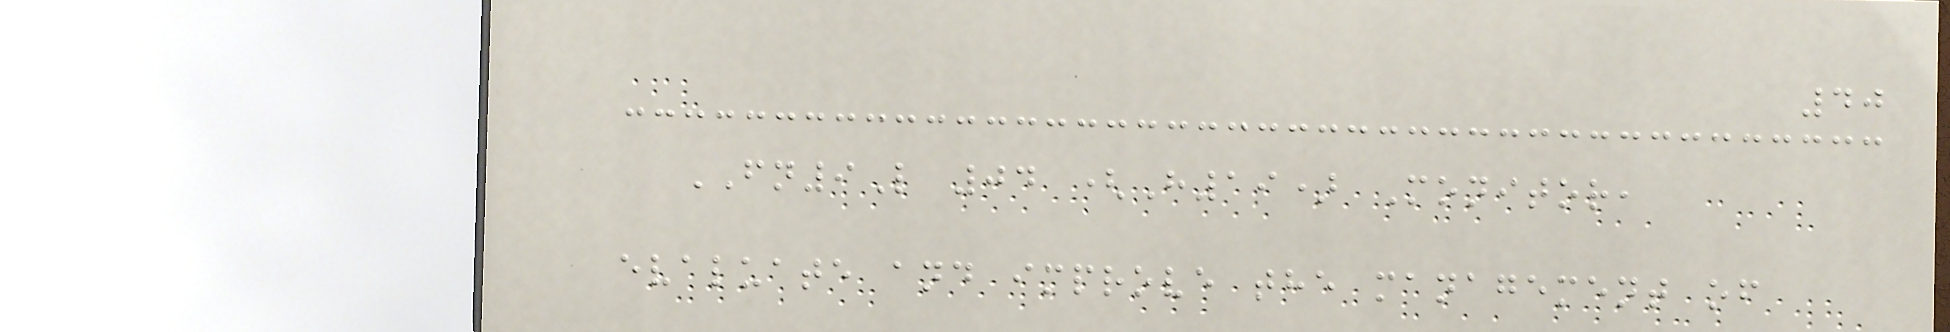40
FN9L 04 (H19) Monitor,
evaluate and improve the management of
